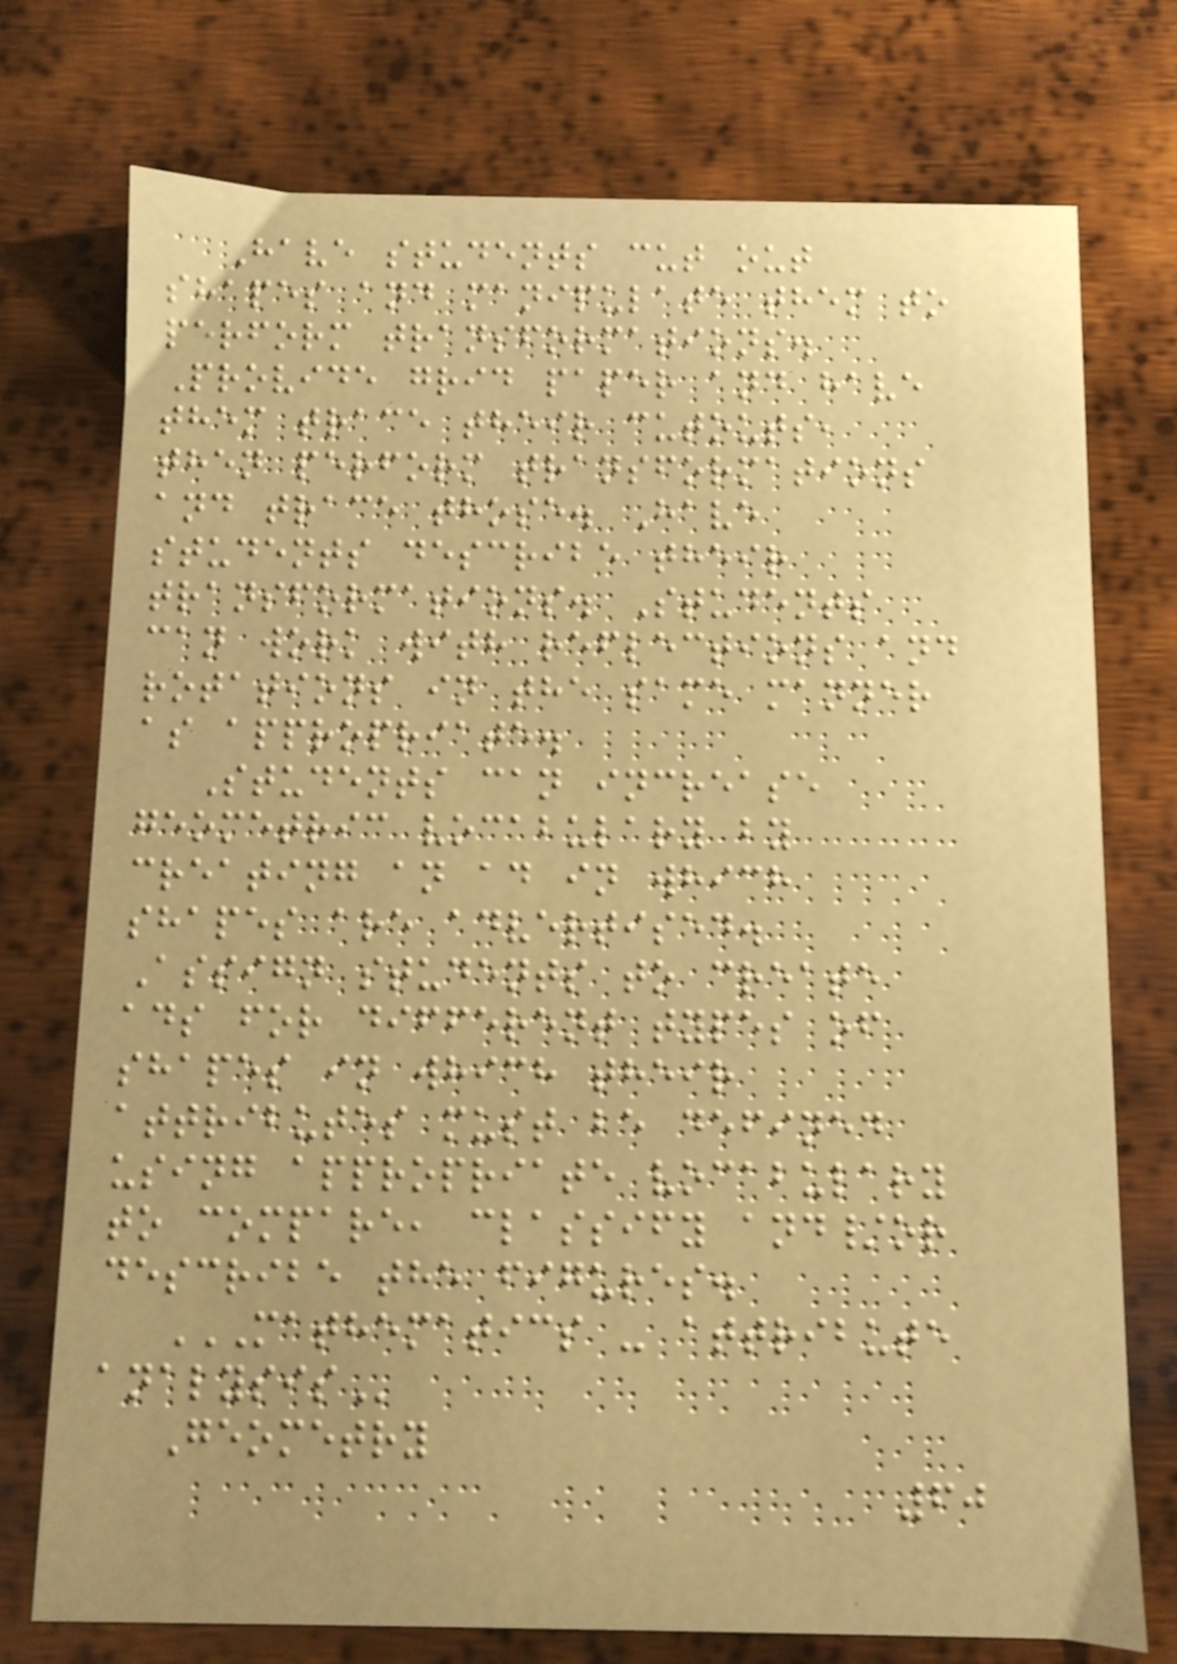Have students cut out
shapes and manipulate them to
perform transformations.
Provide grid paper and have
them trace their cutouts,
then perform transformations
and trace those. Have
students describe their
transformations. Students
can work with reflections and
rotations in the same manner
as appropriate.
Students can increase
geometric vocabulary by
creating an ad in which
shapes are advertised.
Assign students to create
ads for different types of
shapes in which their
attributes must be defined
using appropriate vocabulary
to compare, classify and/or
describe the figures.
MATHEMATICS - ATTRIBUTE
ANALYSIS
Geometry
60
